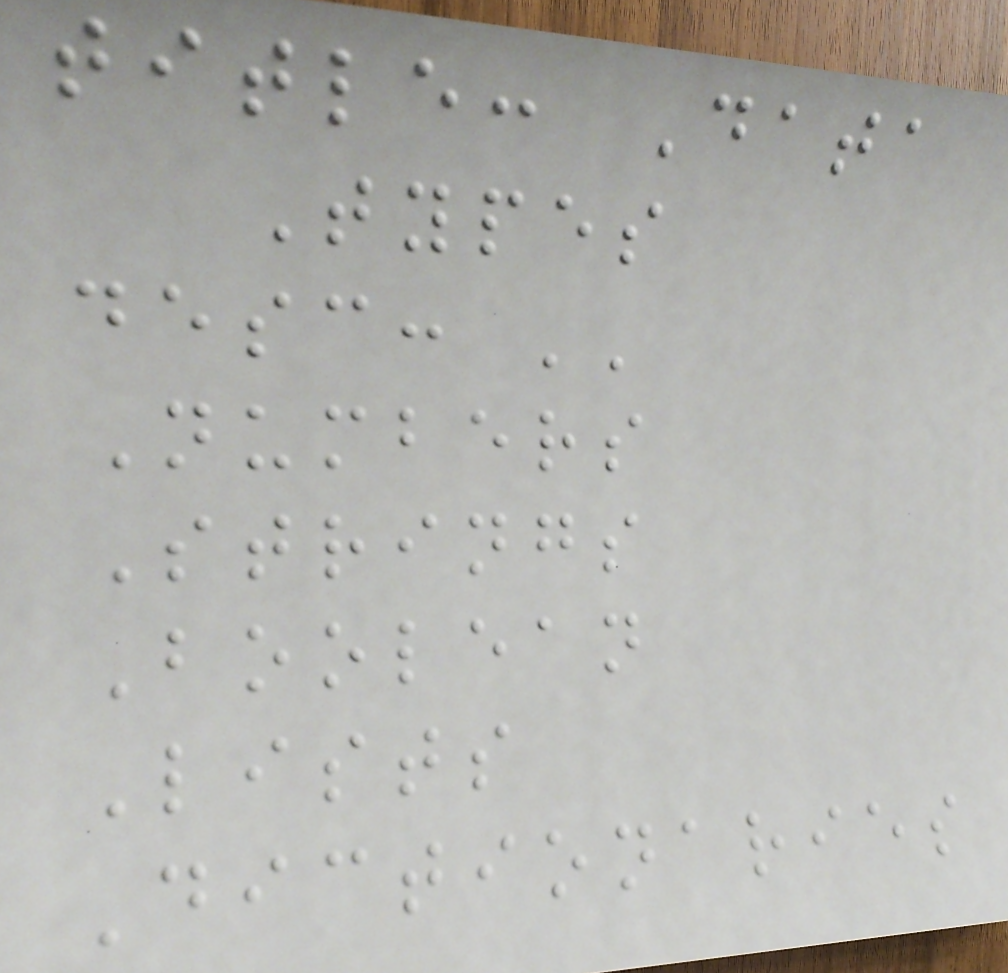title: Data
Types
desc: ''
Numbers
Strings
Boolean
Lists
Dictionaries
